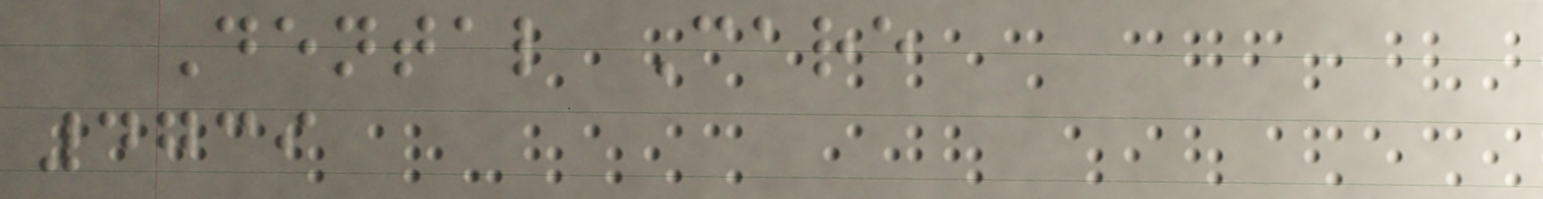Dental Care
4739
